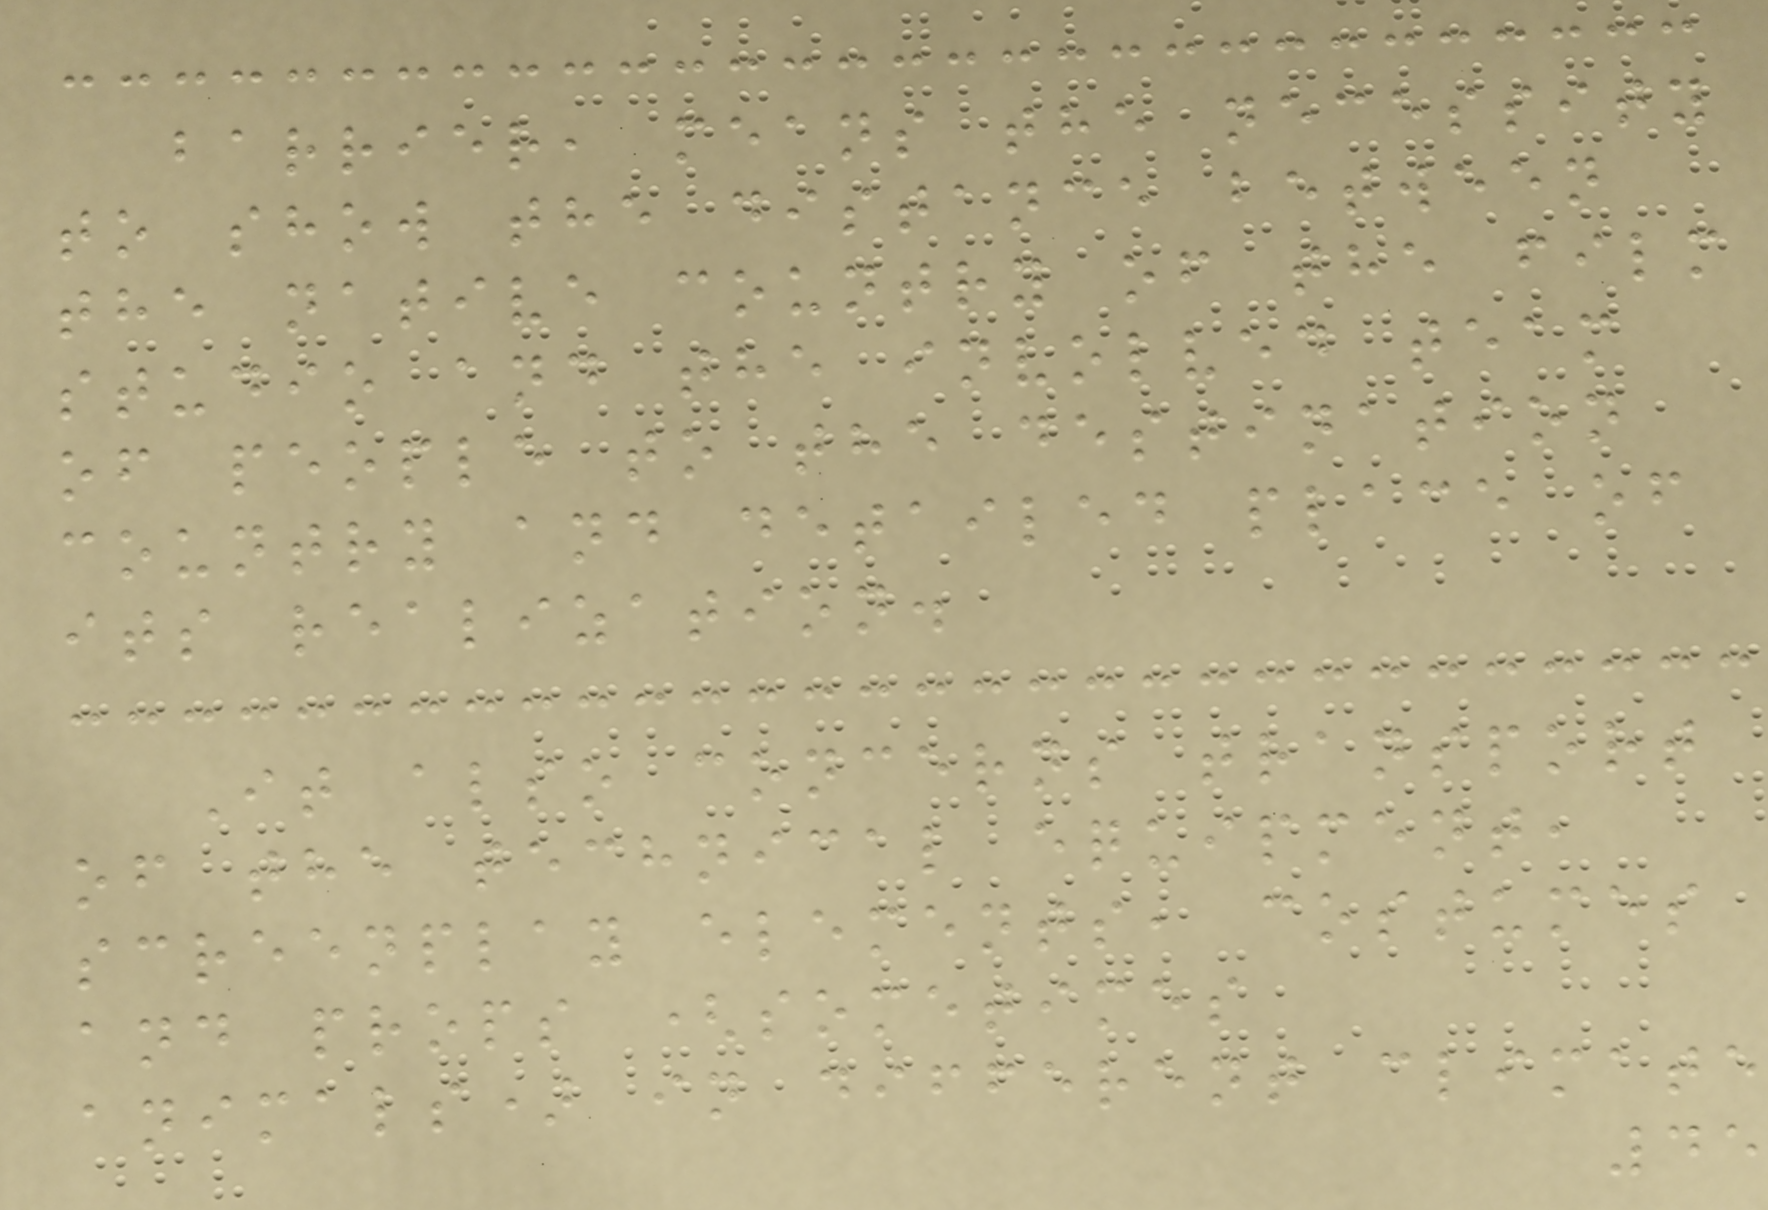barrier, means the necessity
to show the distance between
the native country of the film
studio and the involved team
of people to the destination
country and detailed place of
its realization.
It also concerns transport
of the technical equipment,
screenplay elements, costumes
and props (sometimes
animals) in different climate
45
